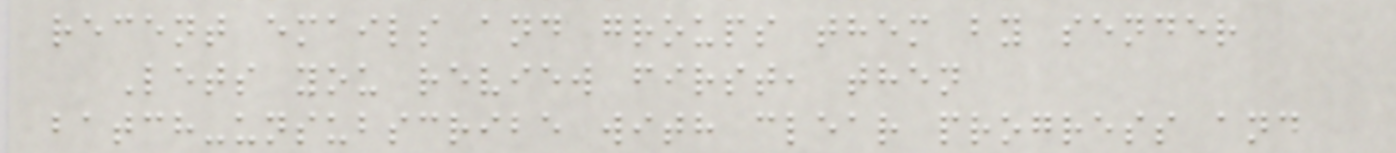recent emails and groups them by sender
Lets you review first, then
batch-unsubscribe with clear progress and
